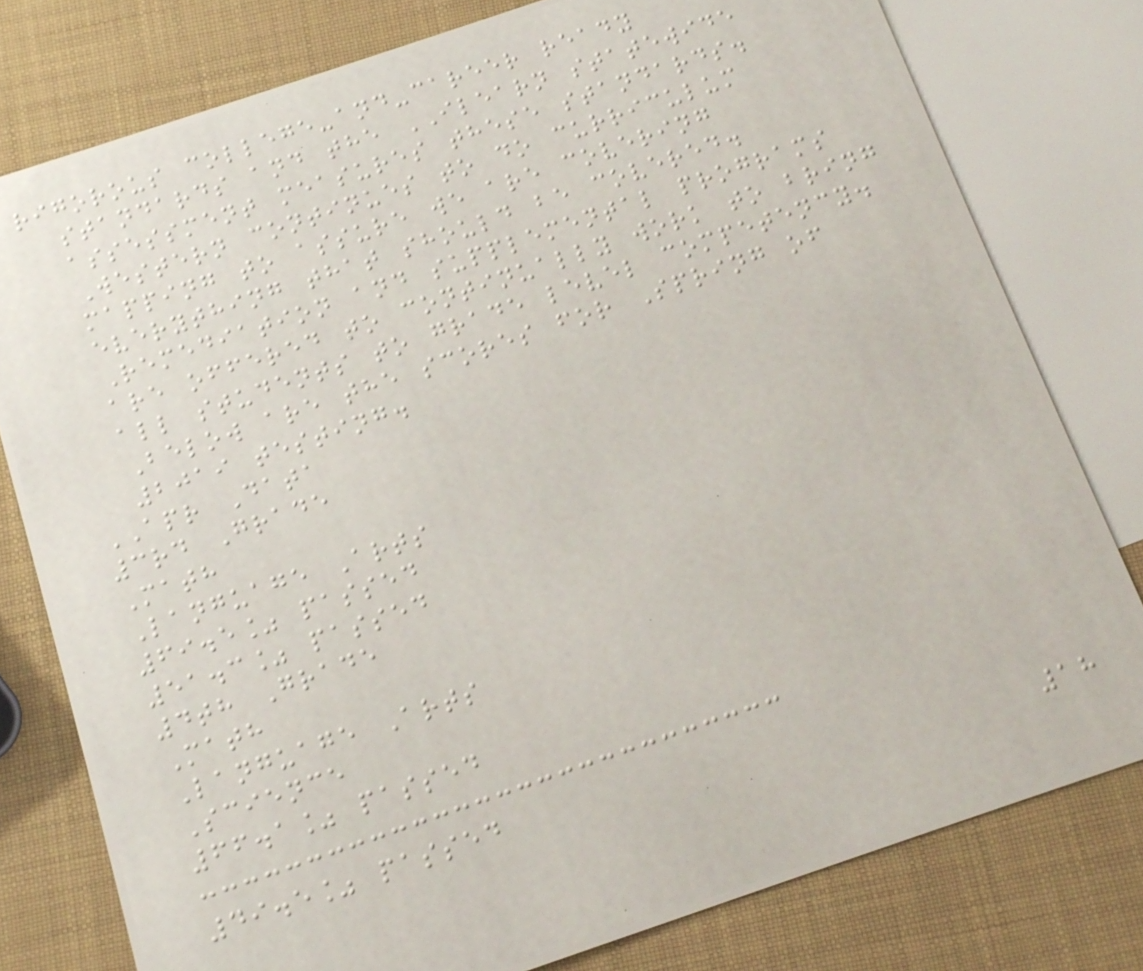rigorous college-and-career ready
standards and the ILEARN statewide
assessment measures these standards.
Western continues to do curriculum
mapping to assure we are covering
everything that should be covered.
Remediation and supplemental programs
are offered to continually work to bring
all students to grade level competency.
Below are the scores for Spring of
2019 testing.
APR Data
3rd Grade
Math
Language Arts
69.5% passed
51.3% passed
4th Grade
Math
Language Arts
Science
66.1% passed
49.5% passed
18
